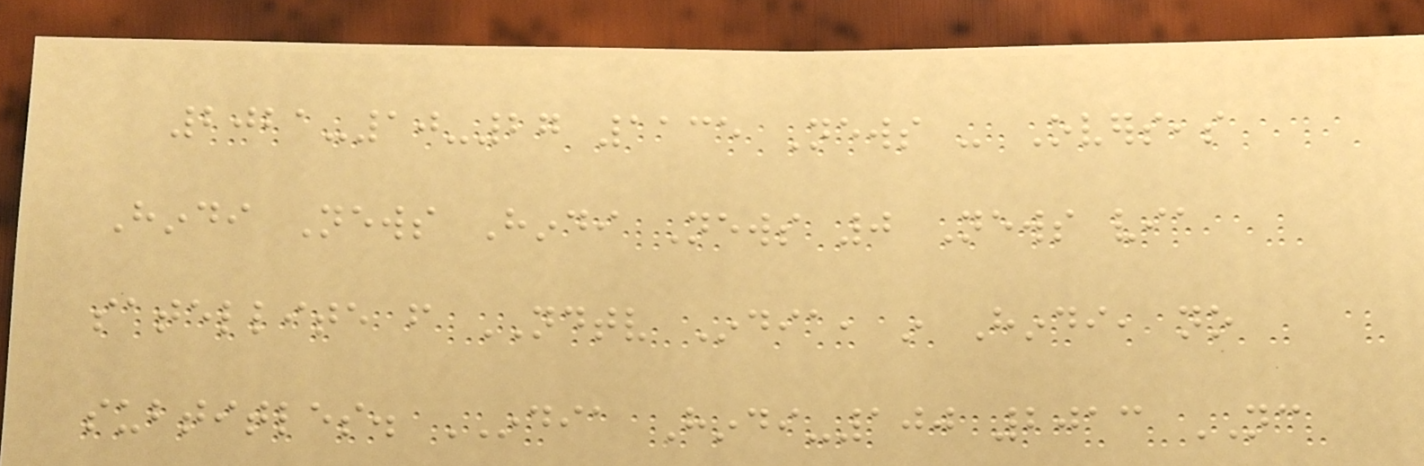2021-10-27 1135 News - Overseas
Hindi News Hindi News 0 News via
satellite from NDTV India, in Hindi, no
subtitles. INDIA Hindi-100 2013 NC
